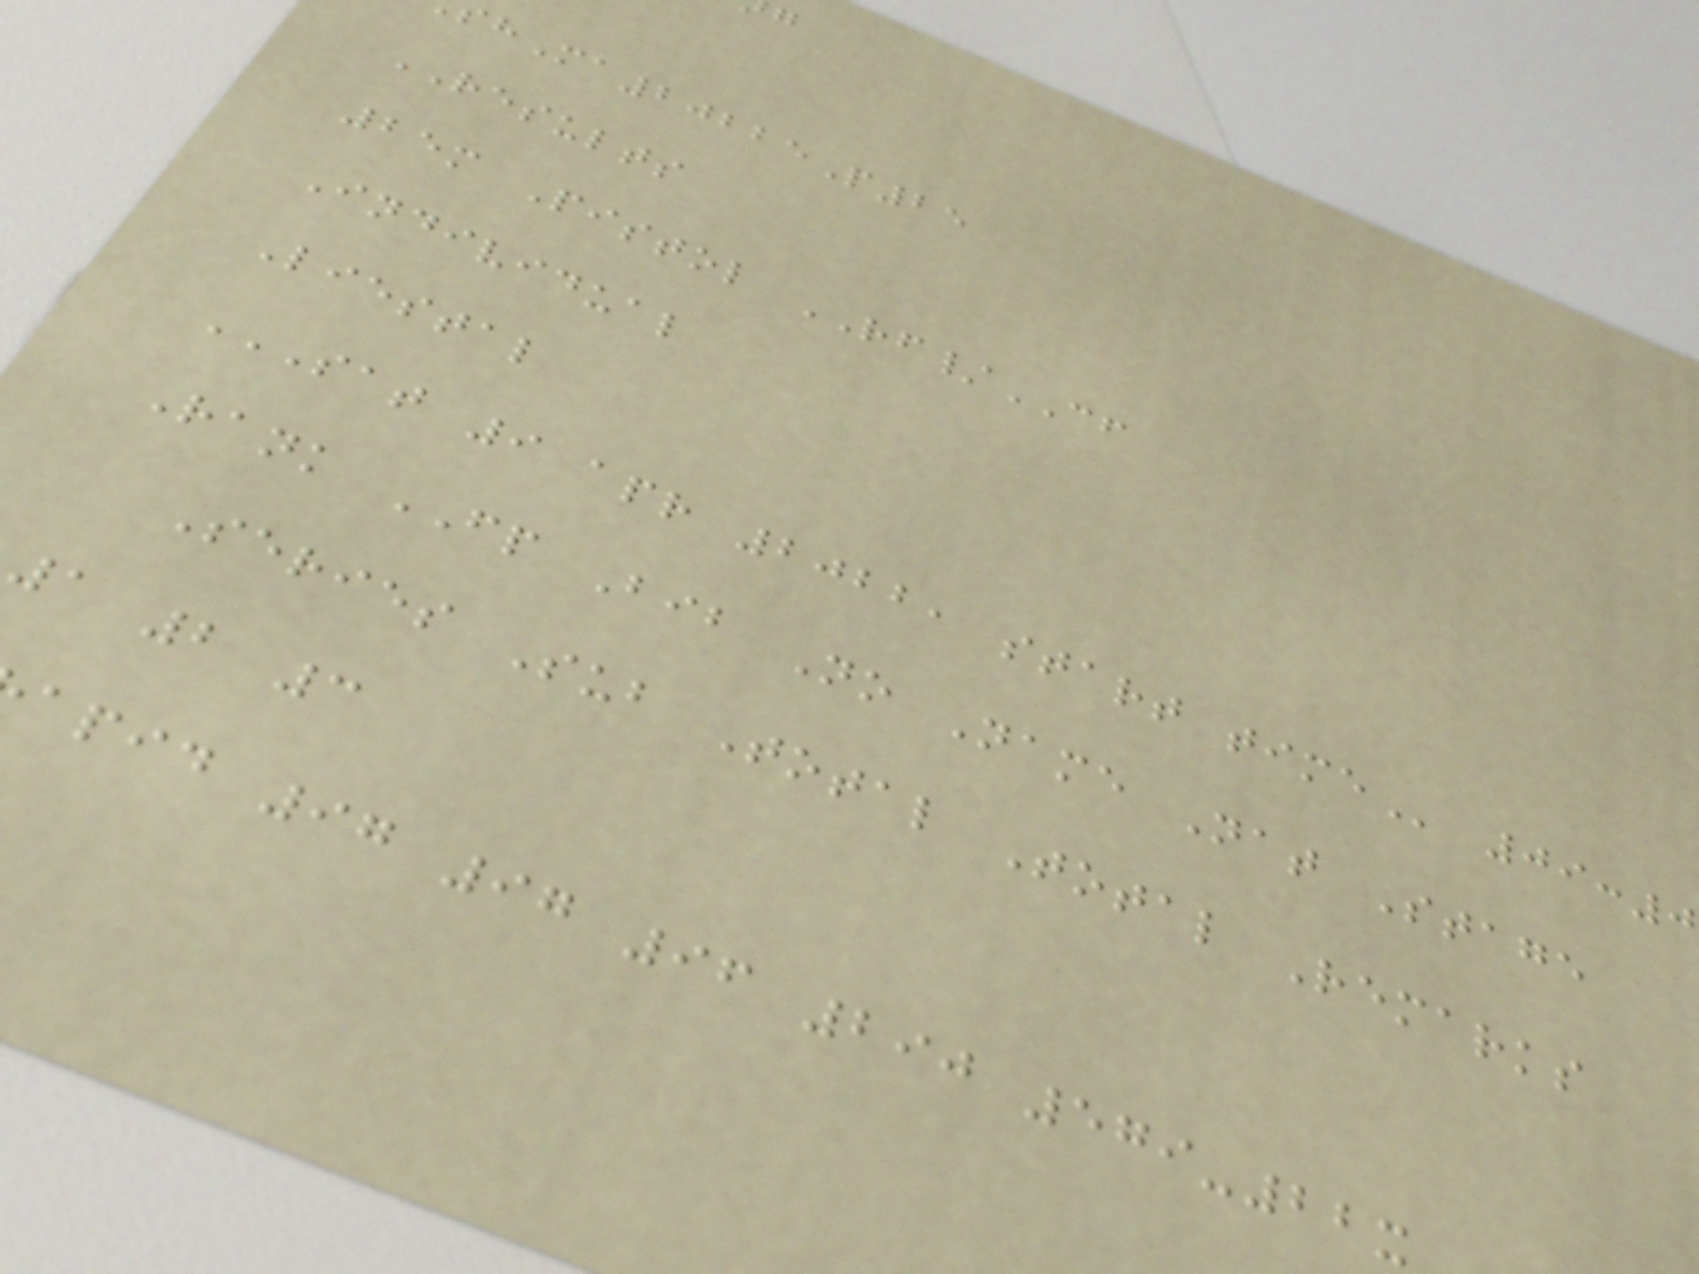hMa20225P25
RESULTS
25m Pistol RF/CF
Individual
Liestal
SAT 9 APR 2022, START TIME 09:0
Rank FP Bib No Name Nat Stage
Series Sub Total Total Remarks
1 2 3
apid 97 97 96 290 579-22x
